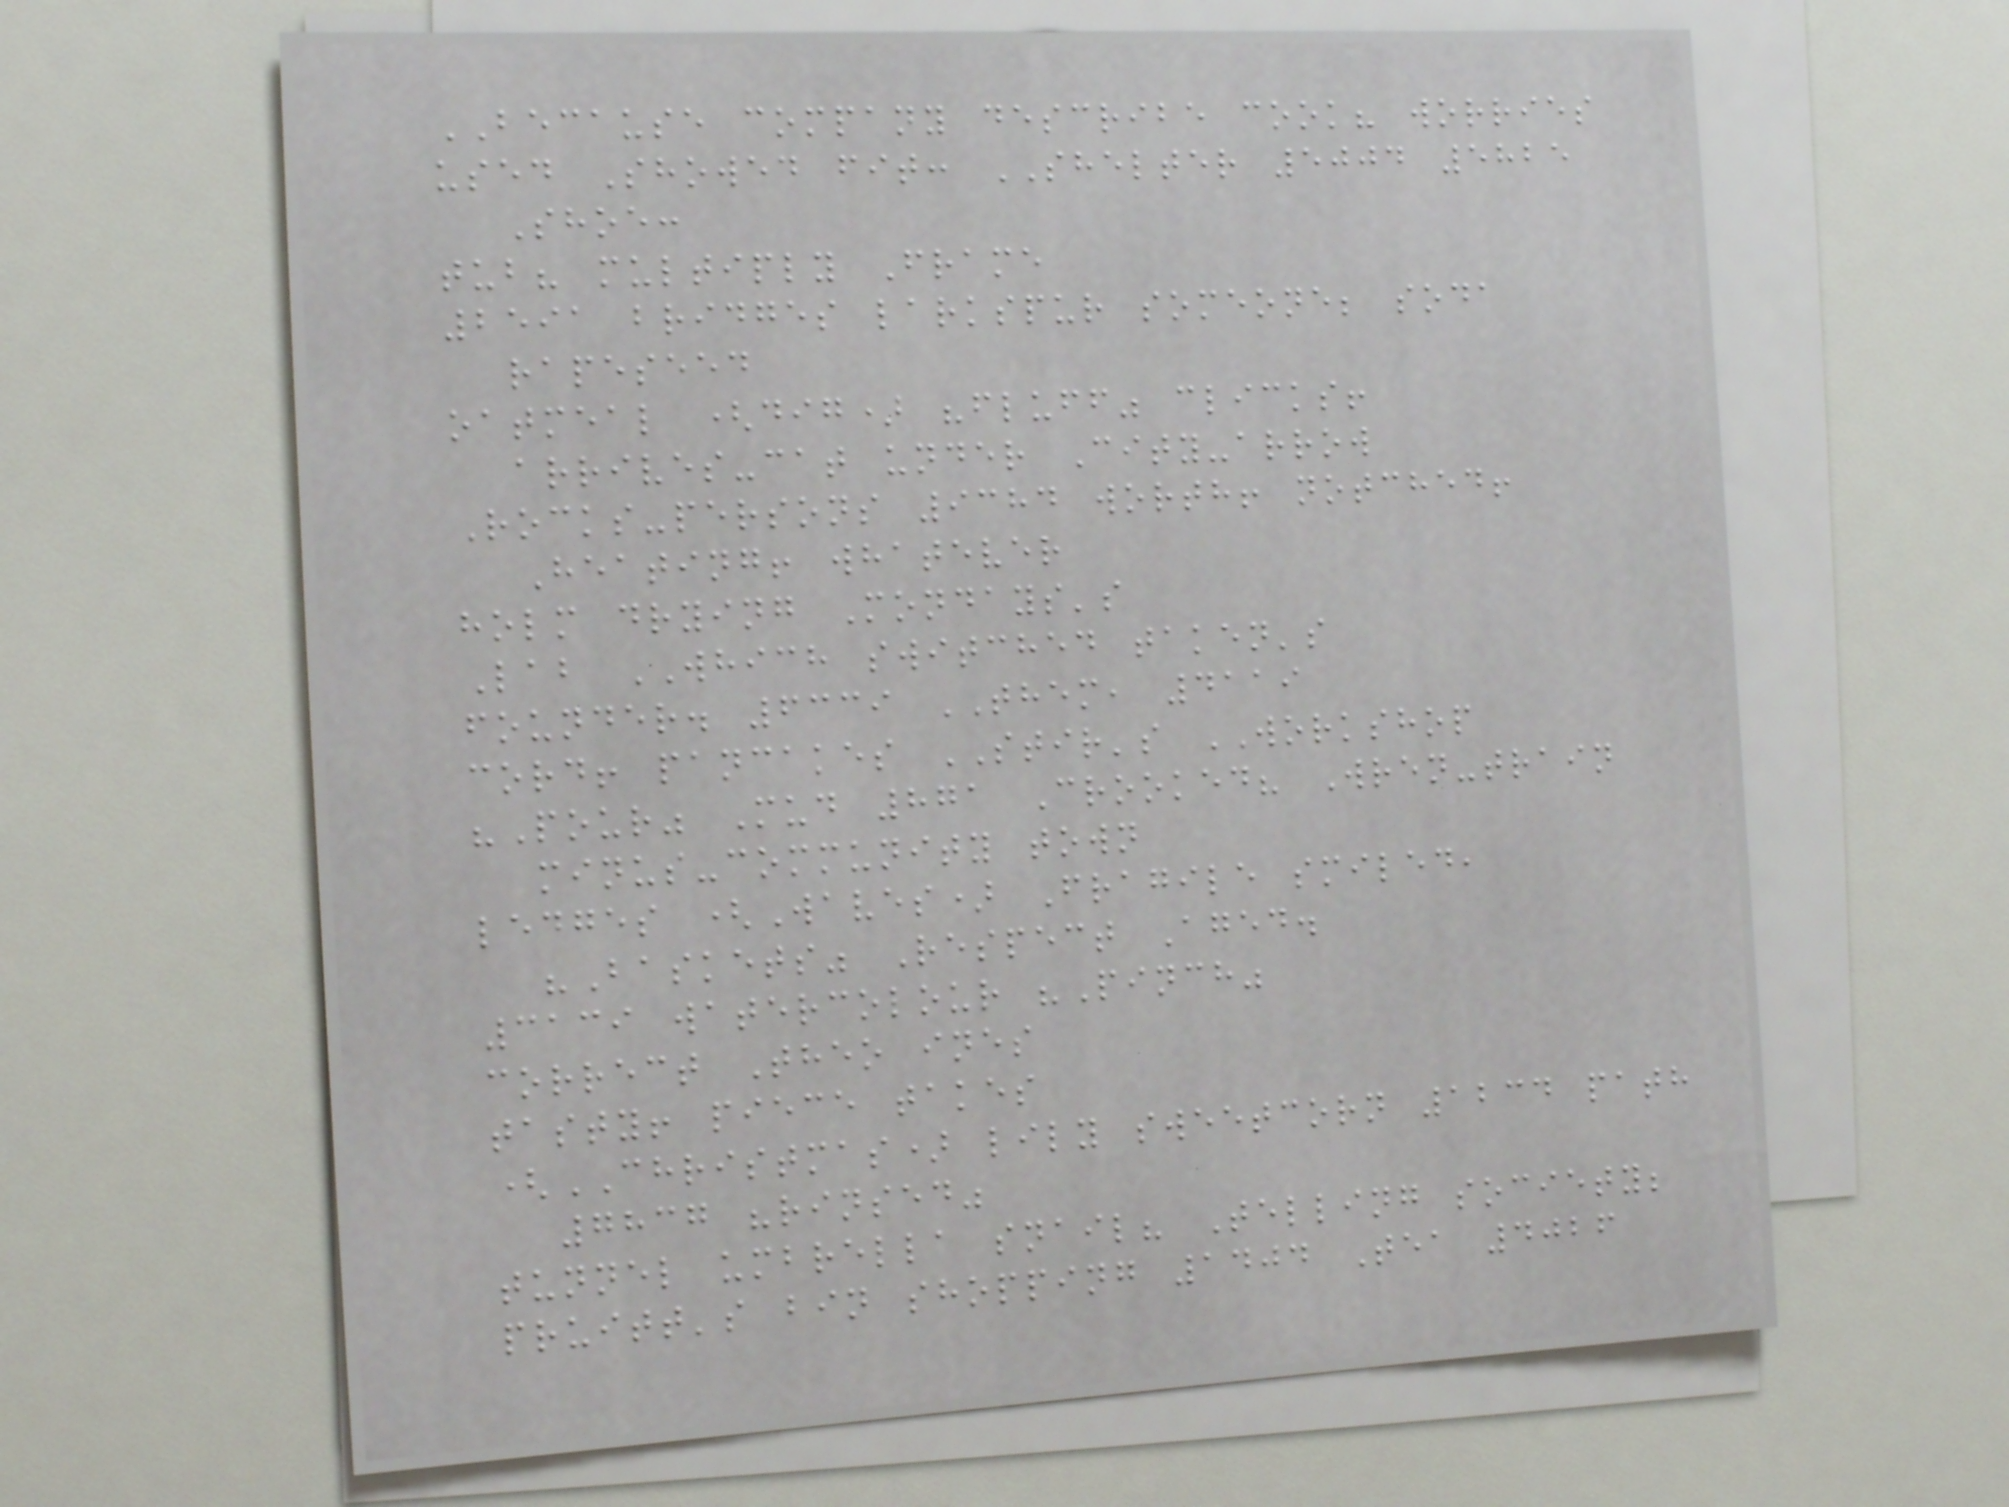BECAUSE company describe cook? worries
used Showed fit: SHELTER 5004 5825
Shoe:
tub? multiply Frame
2591 bridges larkspur someone; soda
rapeseed
oatmeal (dig) "fluff" clicks!
arrives-cat under City-arrow
Rocks-persons 9384 worth! notched!
Heating! whatever
holm drying Mondays's
Lab WHICH switched taken's
founder. 6339 THEM, 4119
cord! pancakes STIR's WORKSHOP
"Pour" Mud 871 Crooked? Wren-train
minus-community town
ledges (Waves) Fragile smiled,
"Baskets" Respect Aged.
3139 watercolour "Pinch"
correct Theo ines
tasty! piece takes
(CHRISTMAS) lily sweetcorn 1234 path
7837 "rinsed"
tunnel umbrella snail? Telling society;
pruitt's bin shopping 1404 Tea 4026
